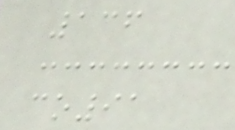136
co91
